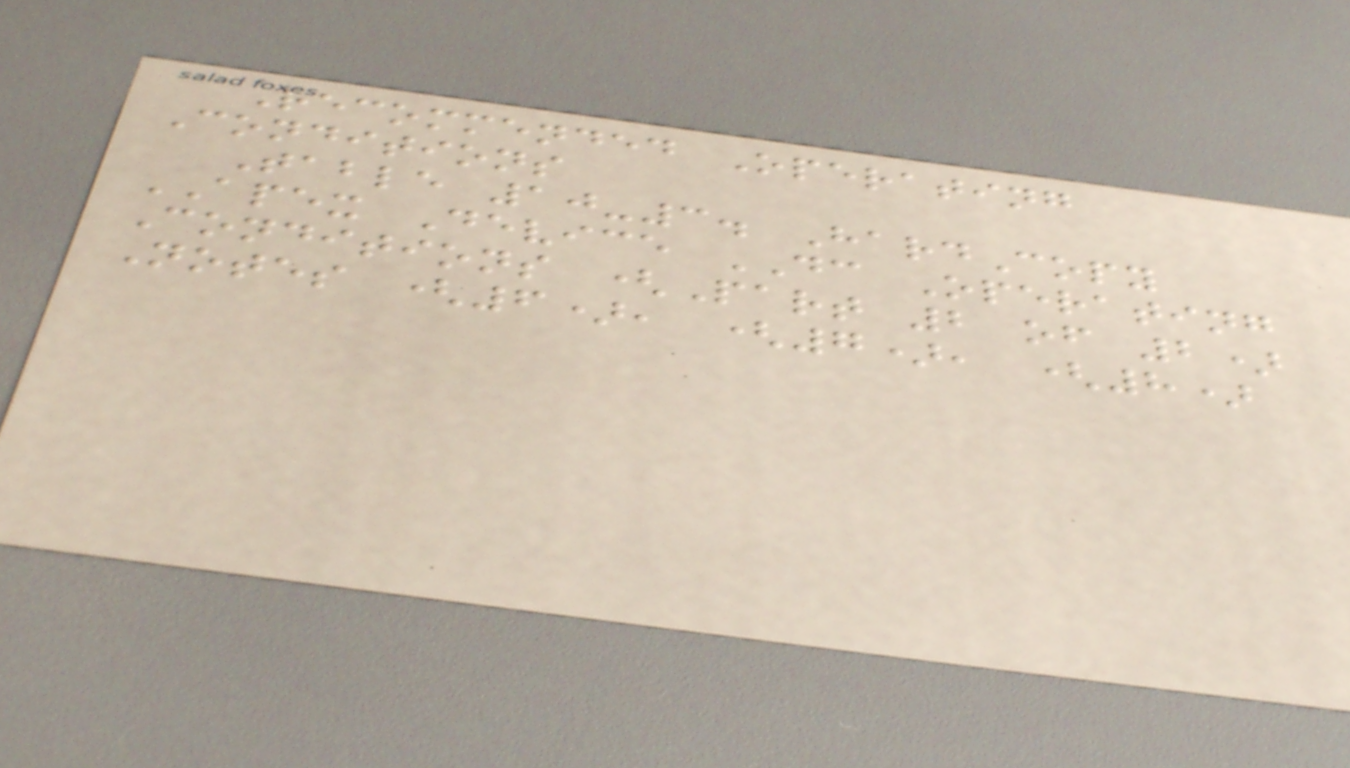Recommended Operating
Conditions
Table 10-3. HardCopy
APEX Device DC Operating
Conditions (Part 2 of 2)
Notes (6), (7), (8)
